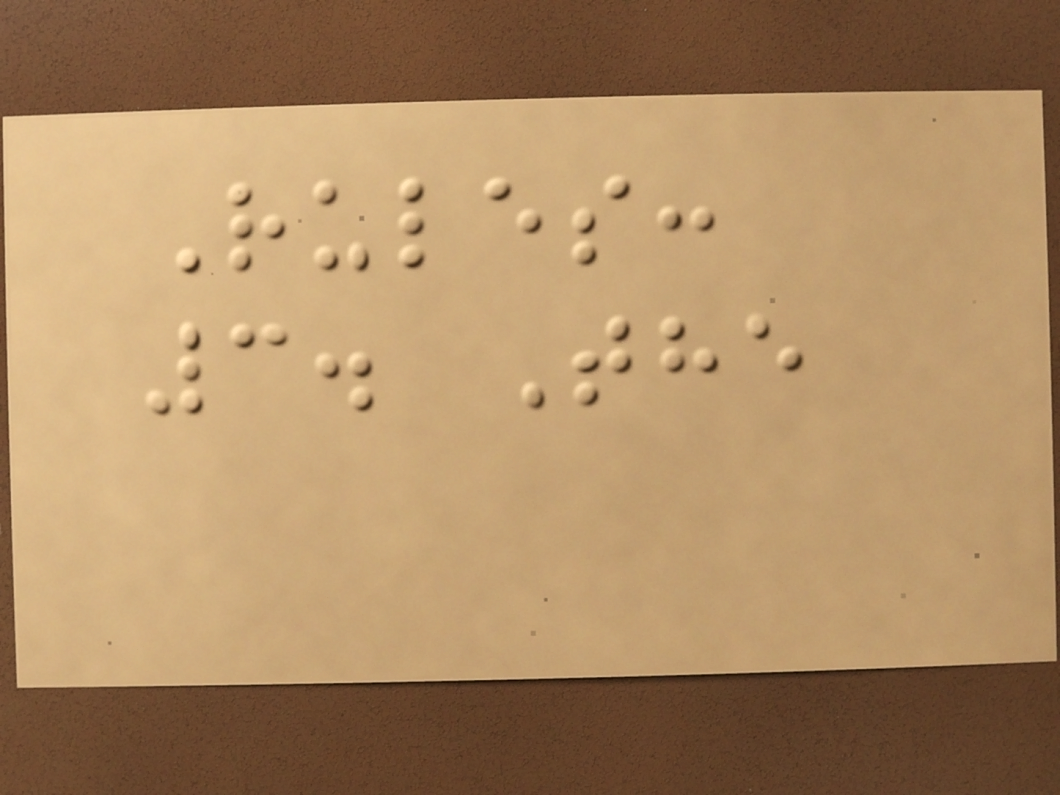Rules:
3. The
